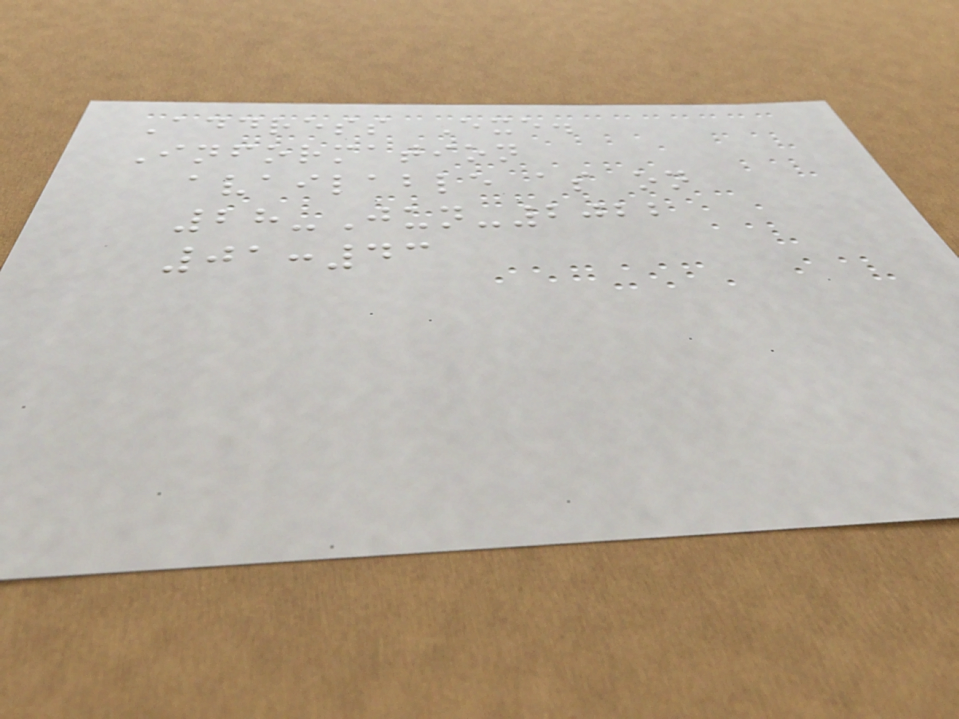Address Exe.
Information
available as on
28-Jun-2022
01:43
